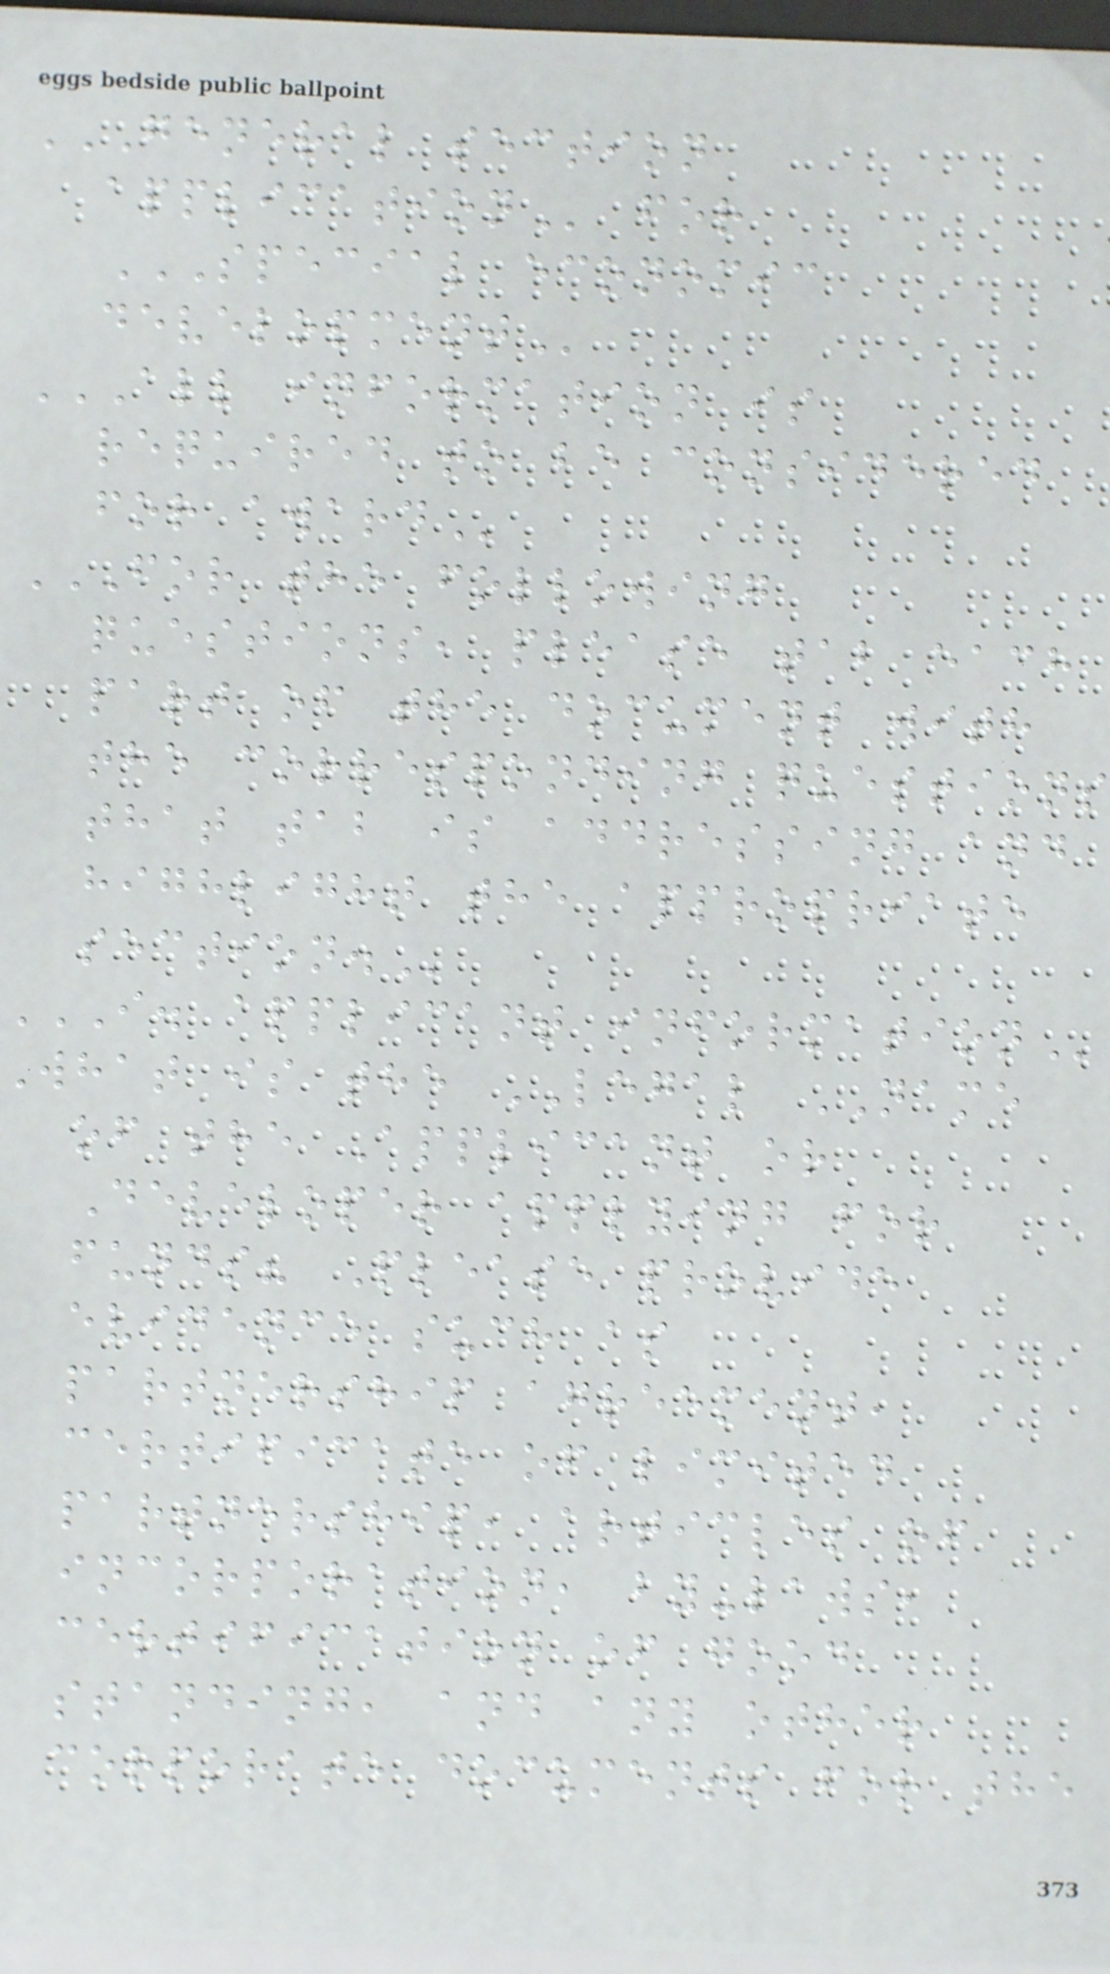GENERAL SECTION
SPECIAL ECONOMIC
ALL INFORMATION IS
required to be considered
FOR THE FOLLOWING
questions, please tab each
part of the document with
the corresponding questions
that tab is addressing and
highlight the appropriate
I. APPLICANT INFORMATION
what is the LEGAL NAME
of the Applicant or
Developer applying for
funds? Please provide
evidence such as
partnership agreement,
certificate of limited
partnership, articles of
incorporation, by-laws,
certification of good
standing, and any other
corporate documents for the
